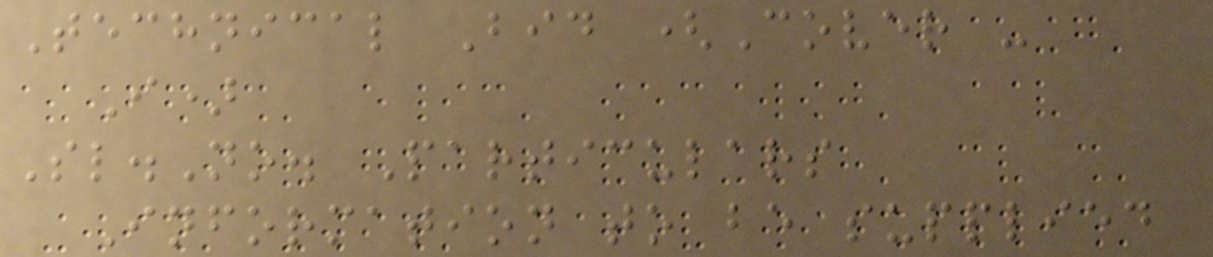Technical Bid (Cover -
I)
Sl.No. Particulars
Information to be supplied
